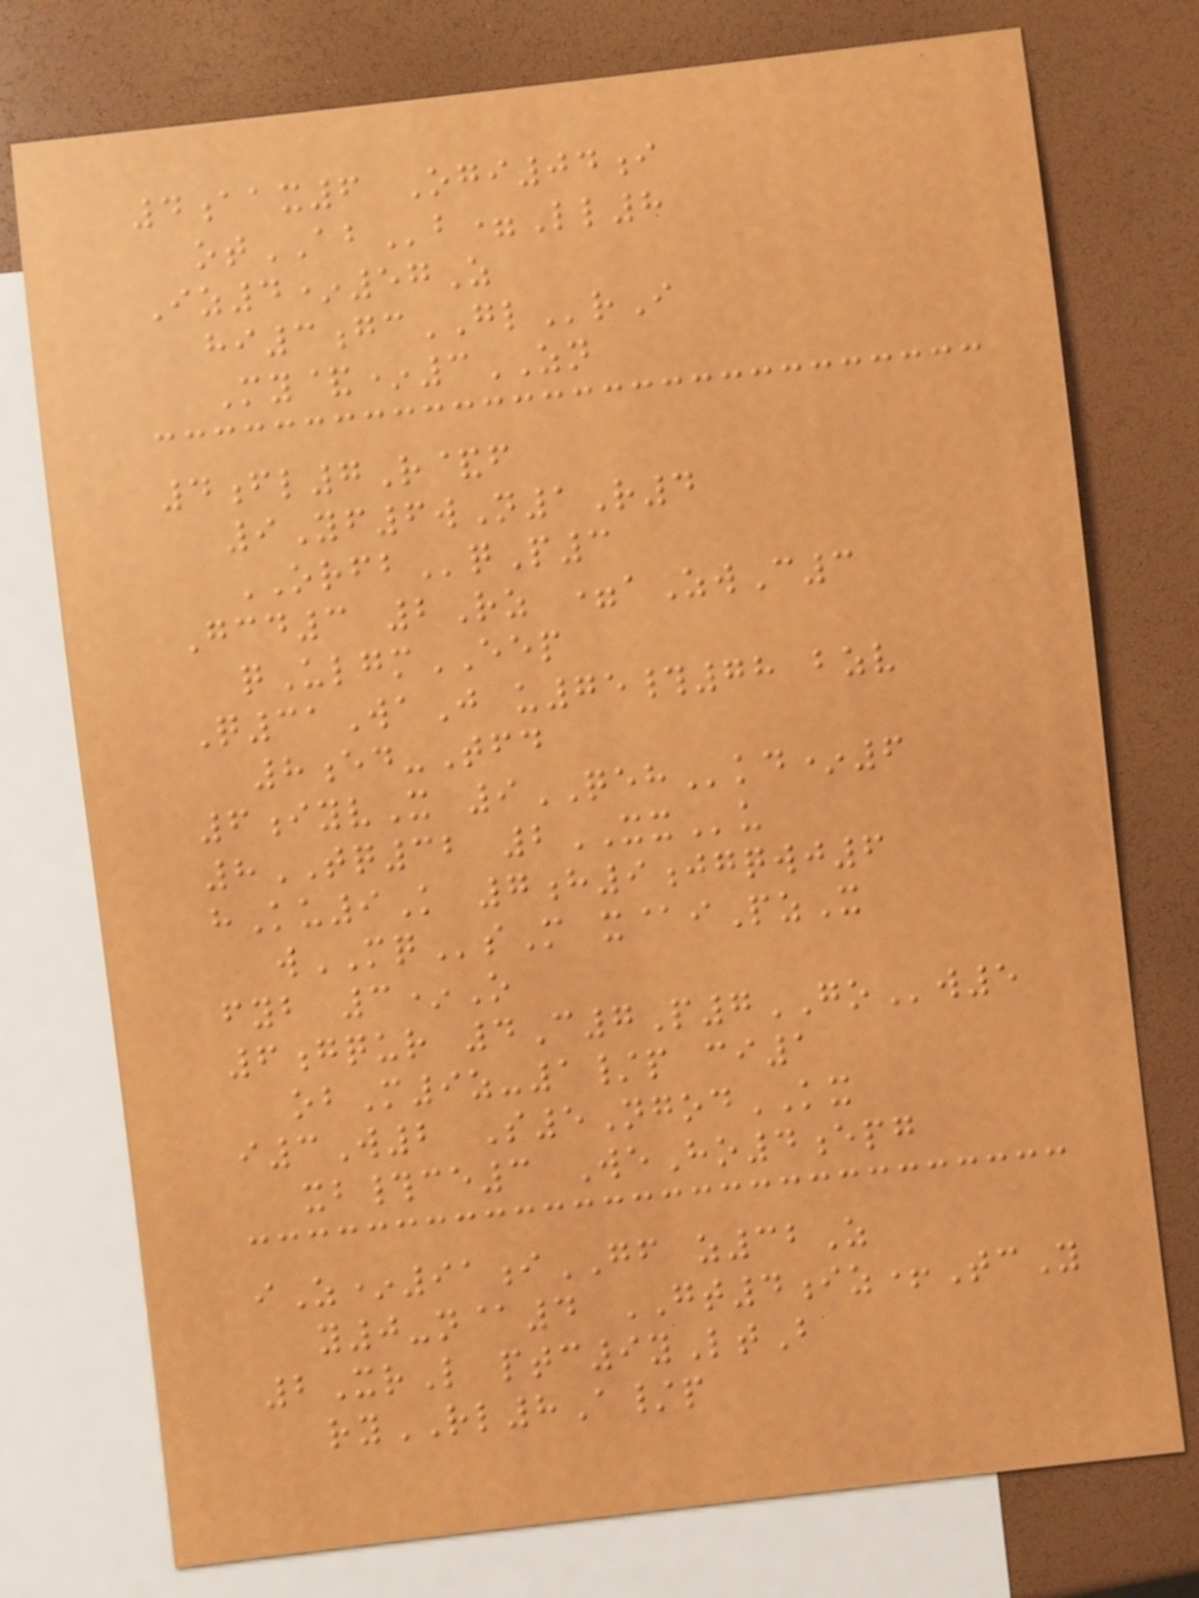4aax6 Ogi04i
otABb=Ll8
Iz4*57Z
hi3gcGLrI
My&*3ZN
4fl7R&f
9Yf6wN1R4
ORFBqP3
Gcd3 2Rz =aZwC3
qUlgmEEP
Q31WaJ u75#78 bzv
8ed-Tfd
6iyvX 9QEHkd*6
8TQ32 2XXu
hKu9K 7h9jgqwj6
wMQsM x@iPzX
fyb 3*O
6gqur 4C7P7GOw5
obM9z-1/p ci1
i3W2 S5NgodKX
xb#ce3 WeHo4epg
iZ*91iGF z32Z
y0-n@4 GT4iz+TcY
2XrL ptc9yLtB
ryRL8A/p
